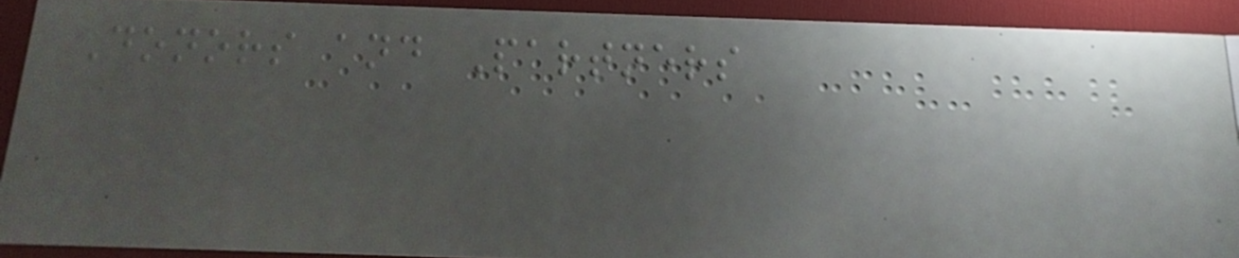Donors and Partners
